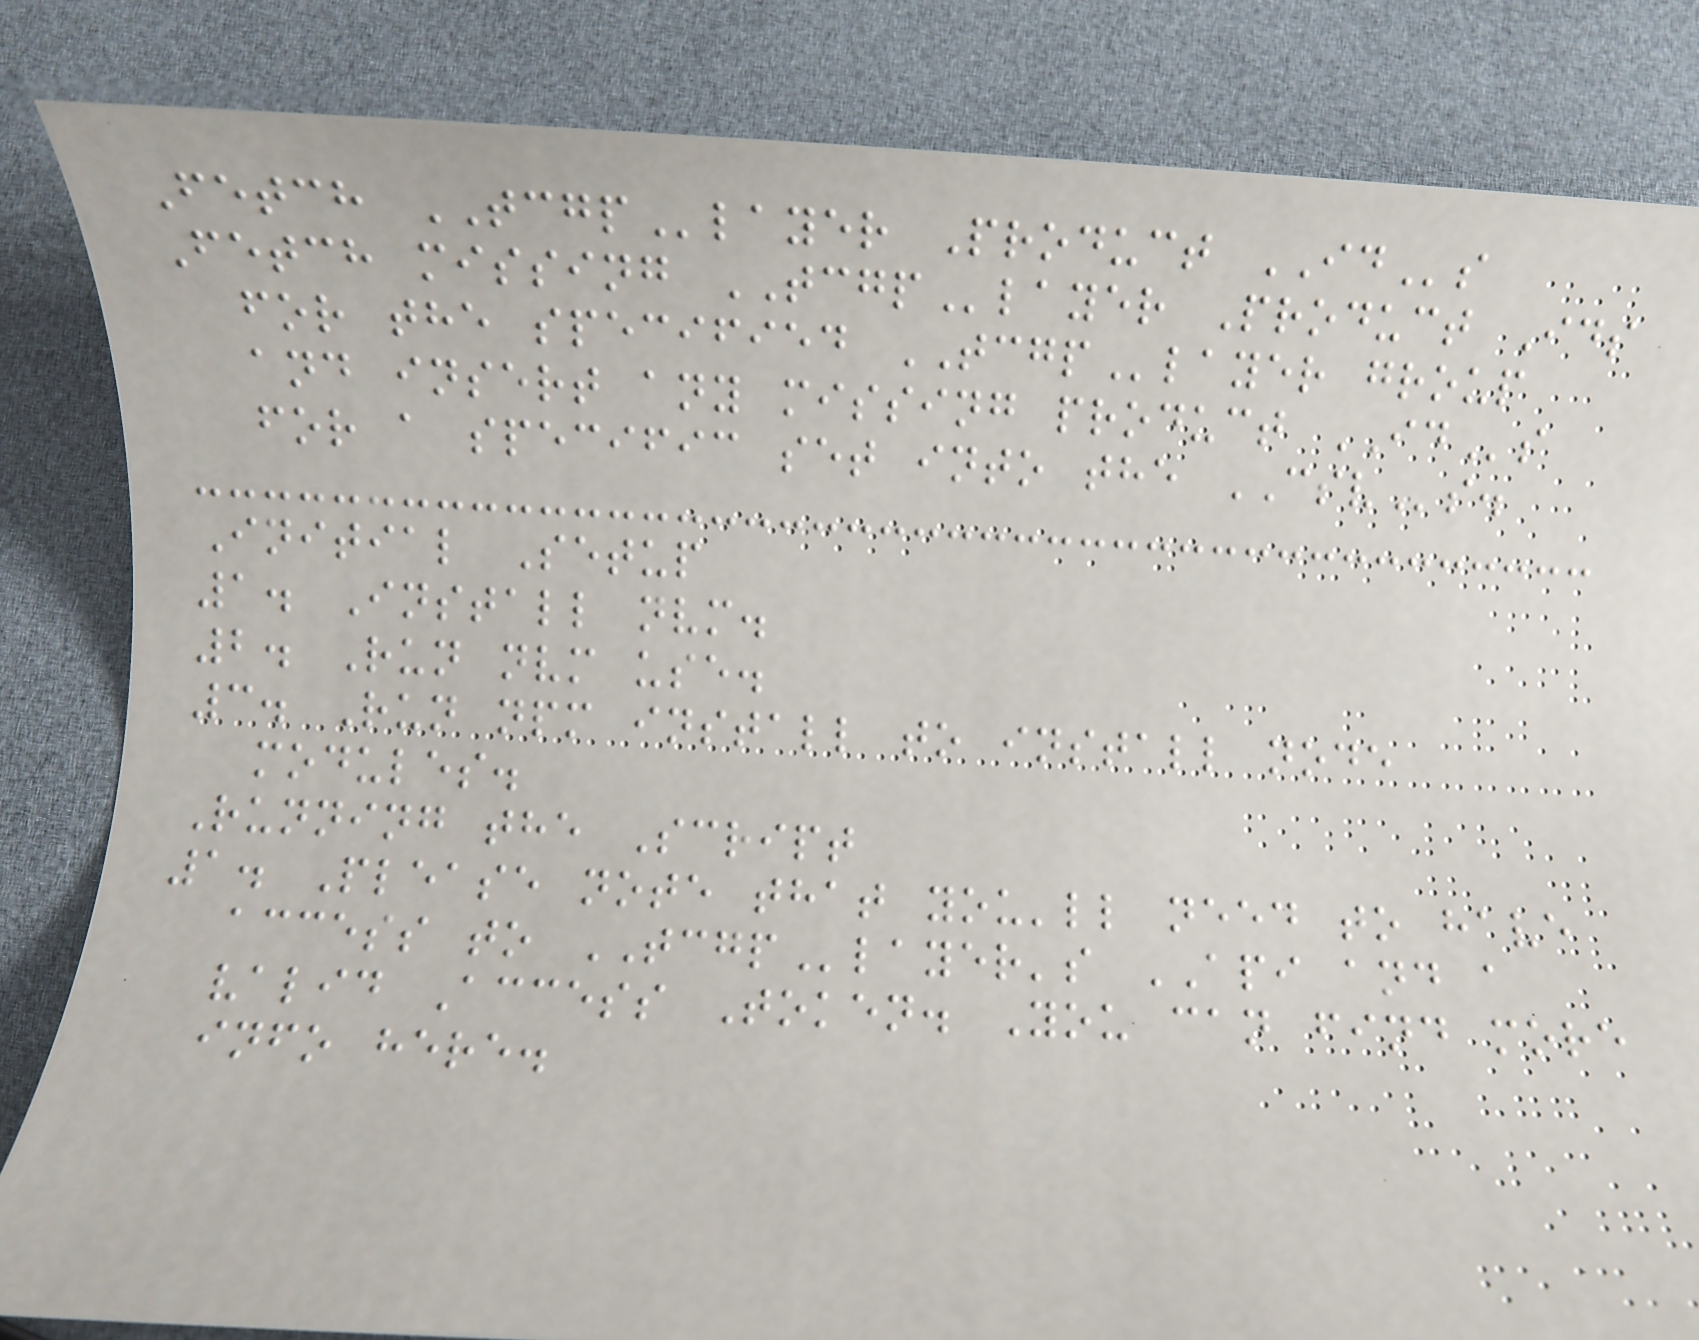Fetch TCGPlayer Product IDs
Fetch missing TCGPlayer Product Ids
for the specified TCGPlayer group
and insert any missing product IDs
for a specific set into the CSVs.
Initial Setup
1. Install nvm.
2. Run nvm use.
3. Run npm install to install node
modules.
Running the Script
1. Please note that you'll need to have
access to TCGPlayer's API and a
valid Access Token. You can find more
info here.
